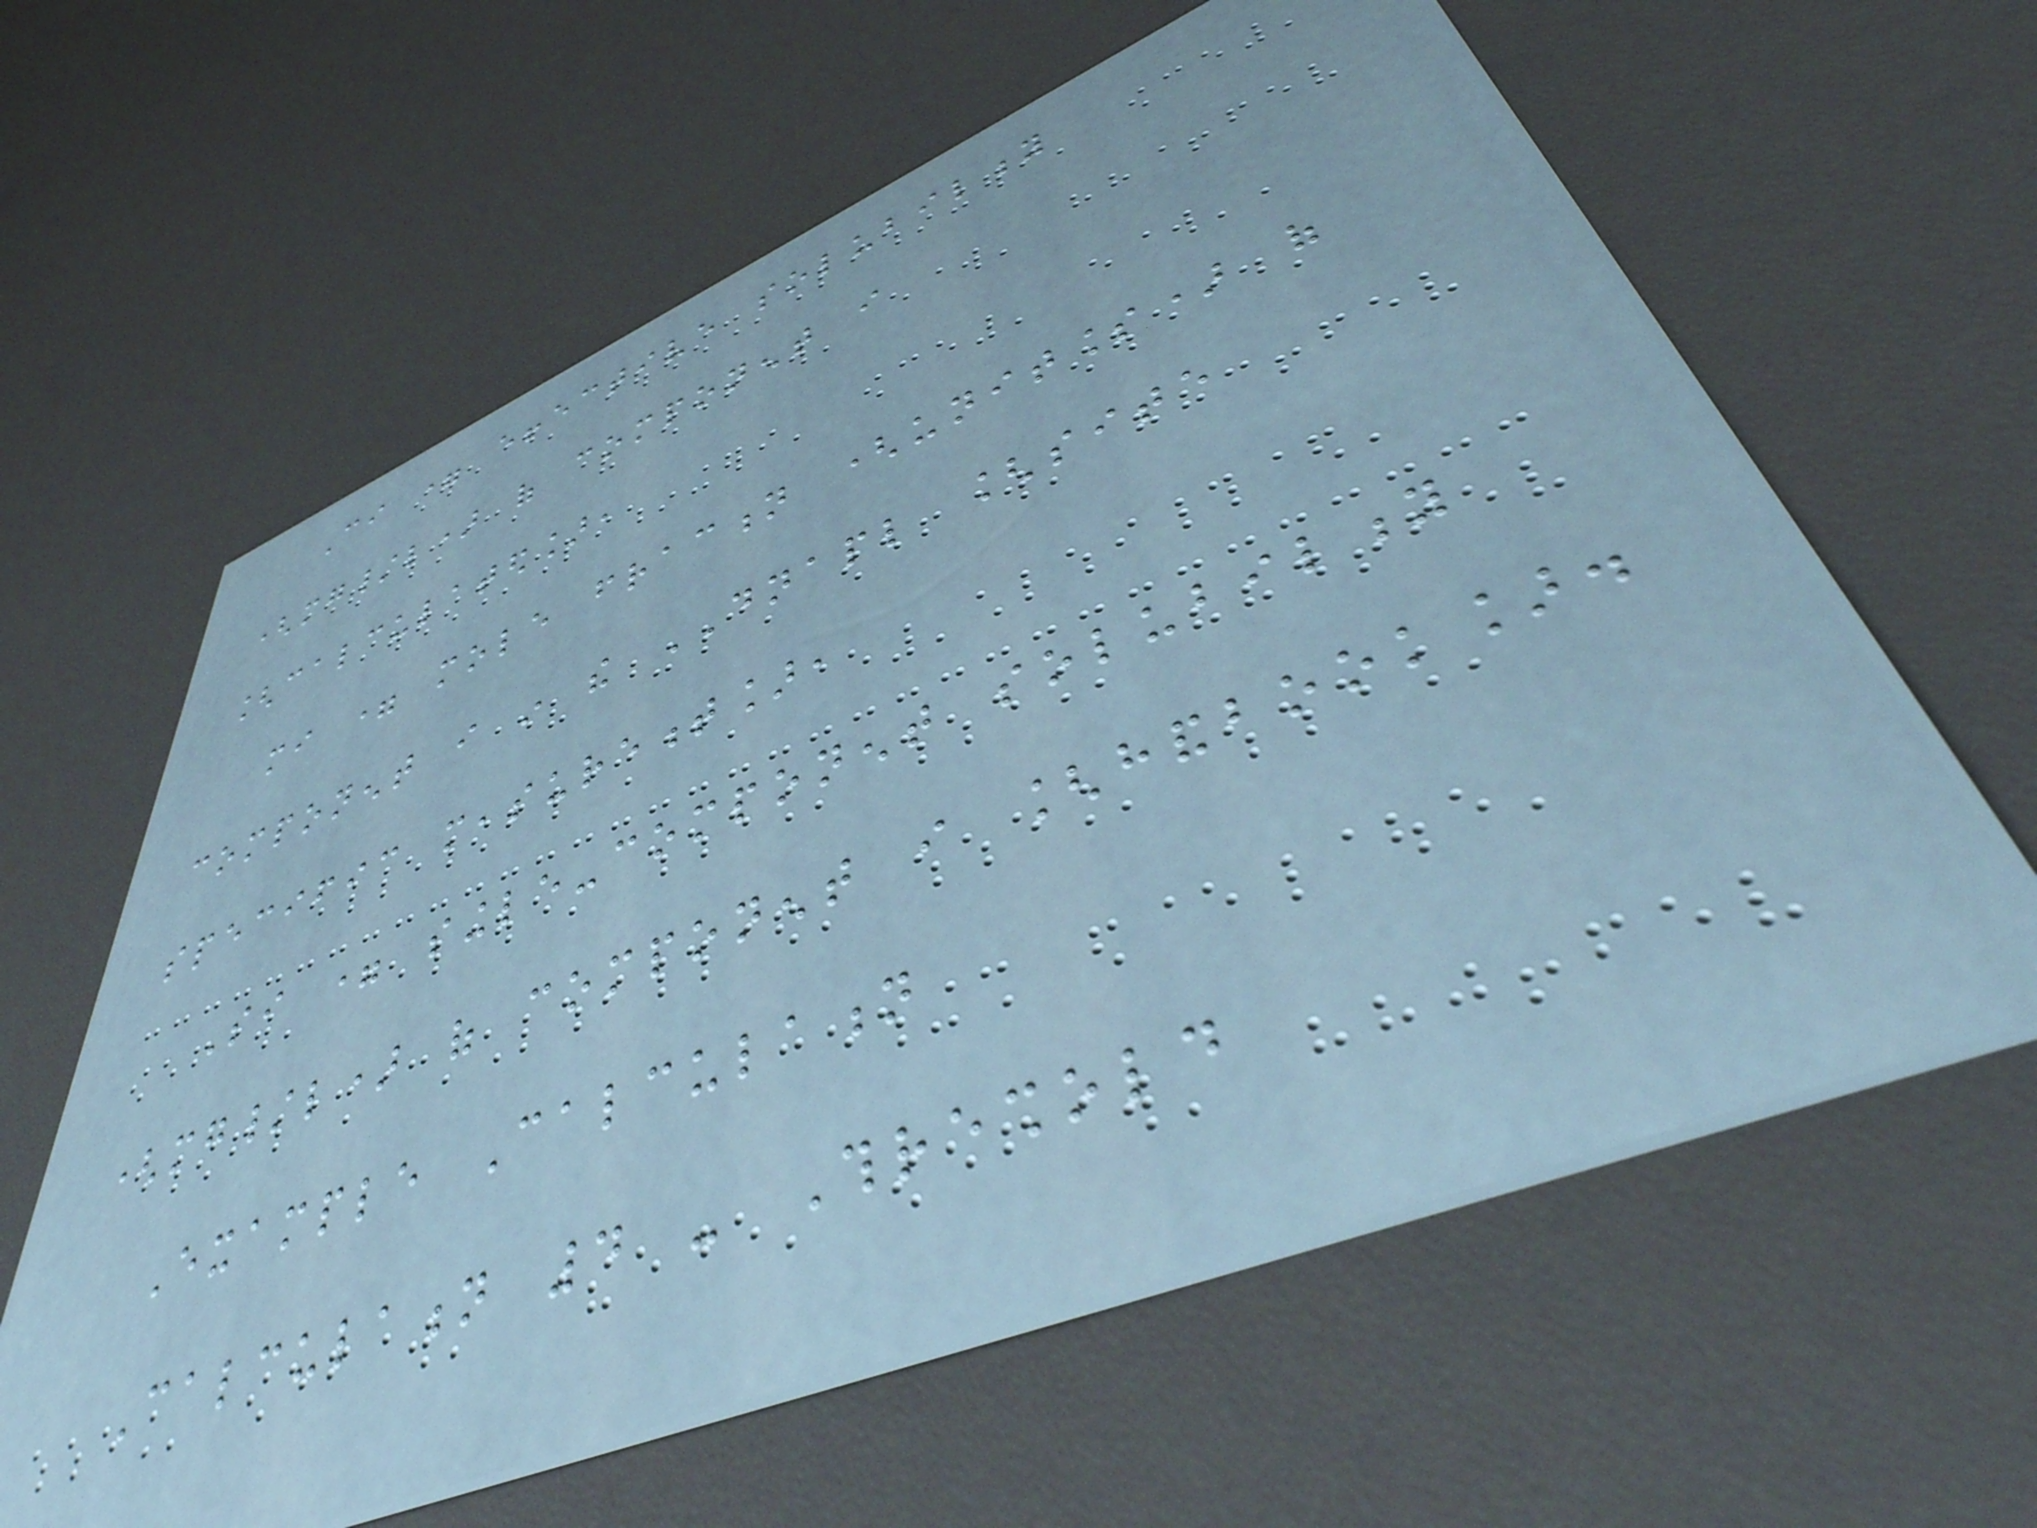Ci = effective solubility
(mg/l) of component i
[calculated],
mi = mole fraction (unitless) of
component i in the DNAPL [site
specific measurement],
Si = single-component solubility
(mg/l) of component i [handbook].
Example Calculation
Calculation 4 - Threshold
